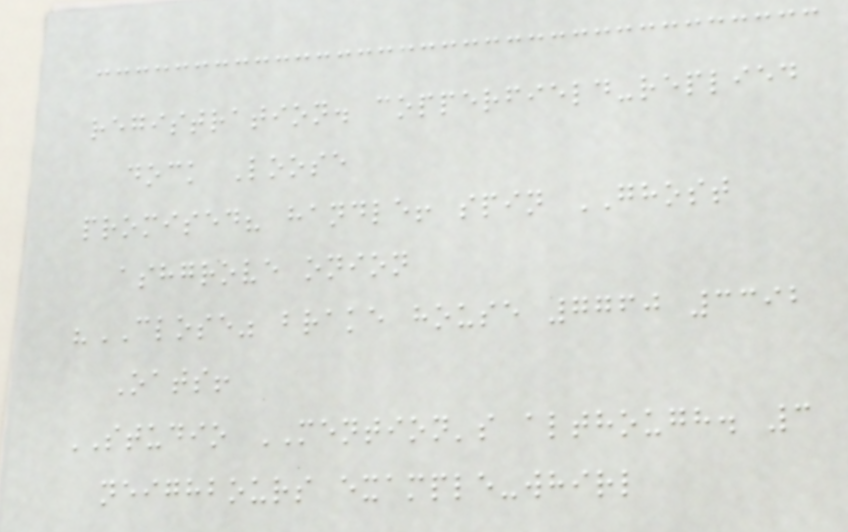registration. copperfield-replied
dock Loose
promised? handle! spin GHOST
ashgrove onion
"CLOSE" brake house 7760 3392
Oats!
STUDIO MENTION's although. 3
neighbours example-whirl
